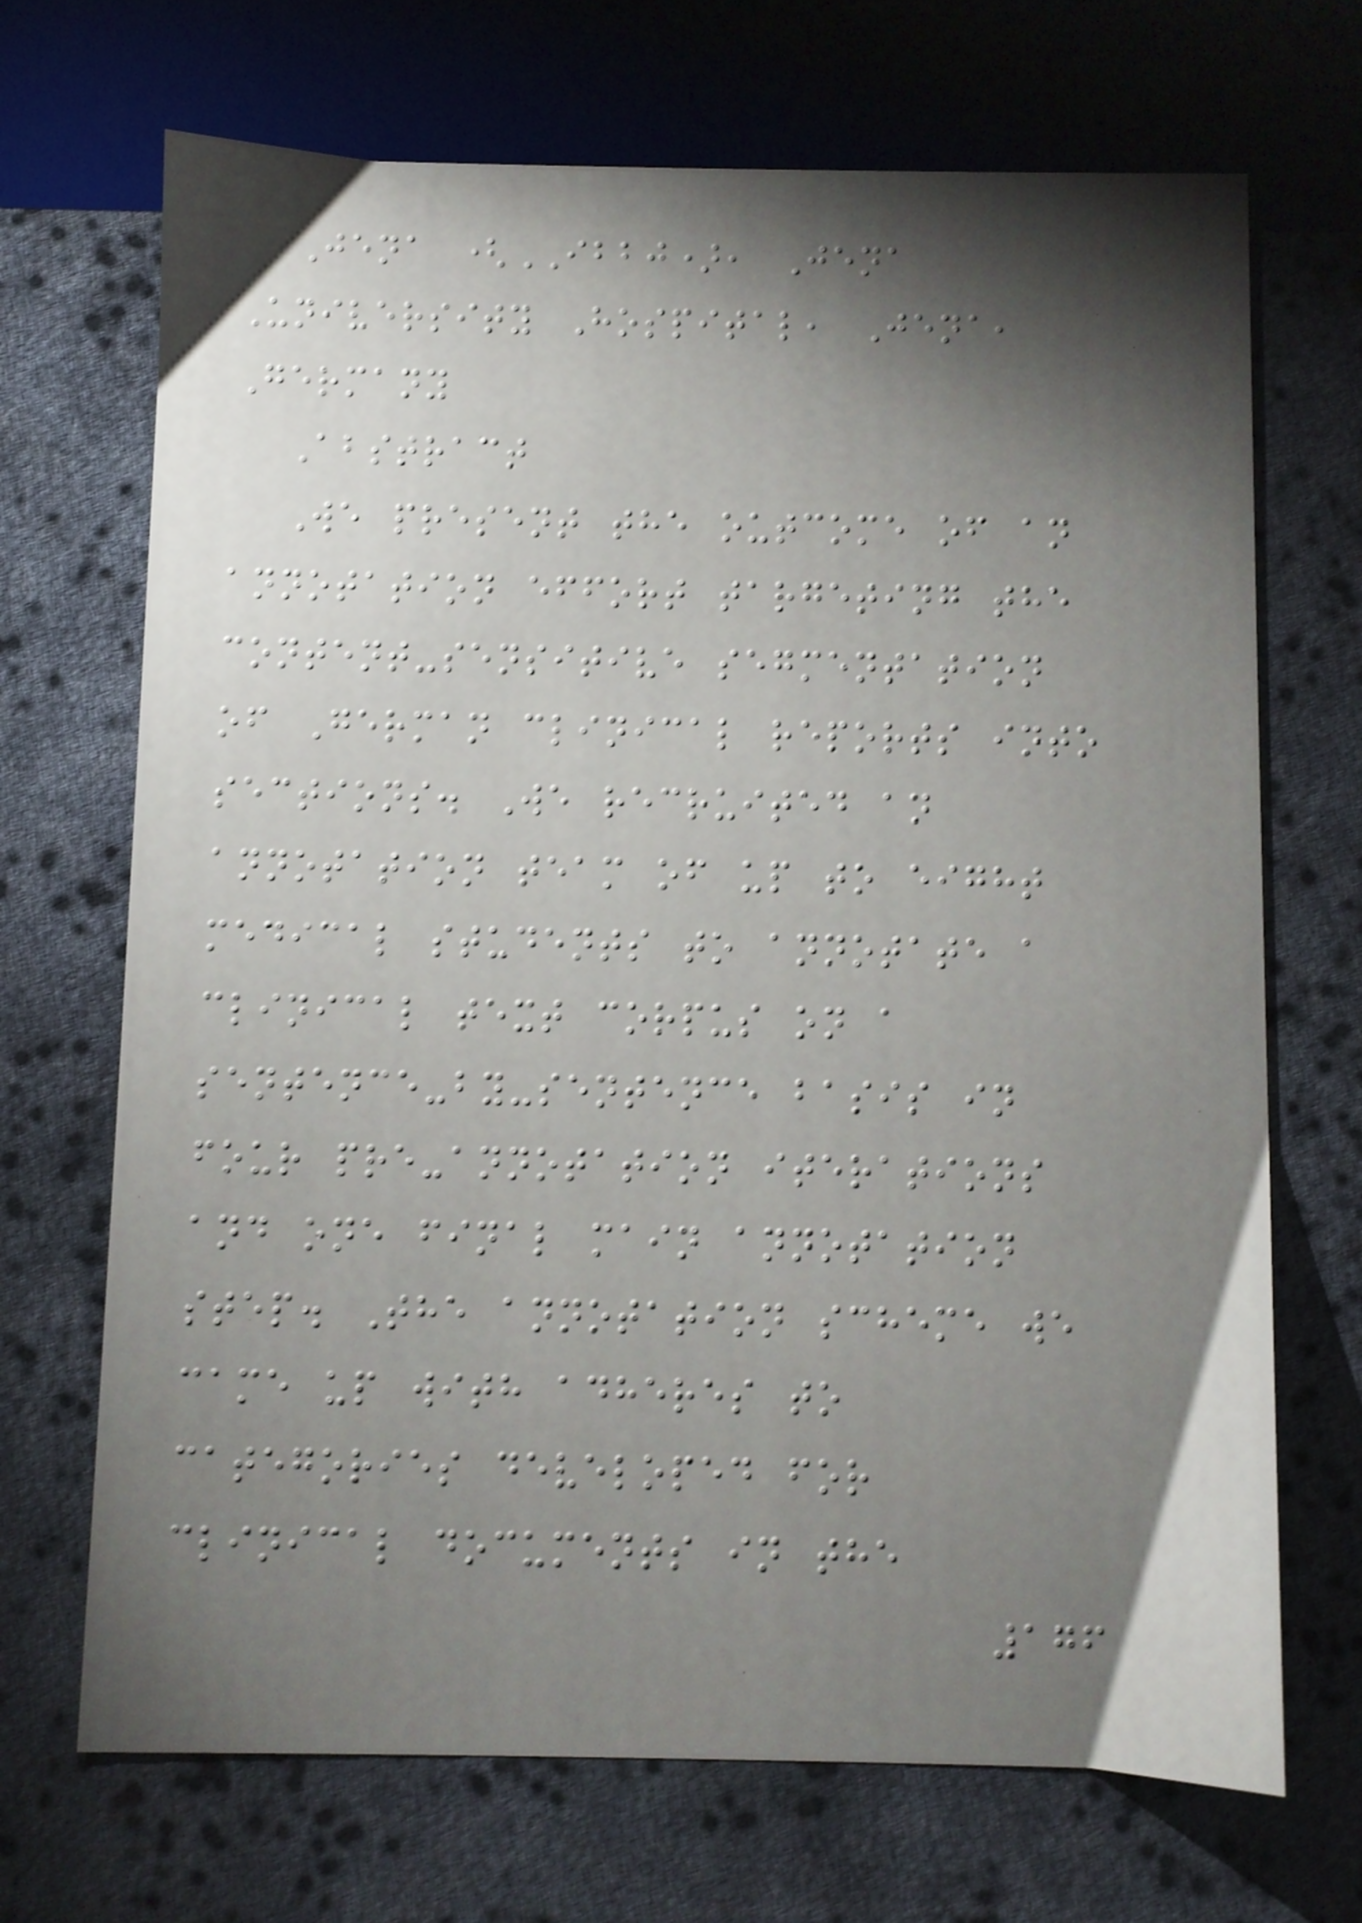Jena (IBBJ), Jena
University Hospital, Jena,
Germany
Abstract
We present the outcome of an
annotation effort targeting the
content-sensitive segmentation
of German clinical reports into
sections. We recruited an
annotation team of up to eight
medical students to annotate a
clinical text corpus on a
sentence-by-sentence basis in
four pre-annotation iterations
and one final main annotation
step. The annotation scheme we
came up with adheres to
categories developed for
clinical documents in the
176
